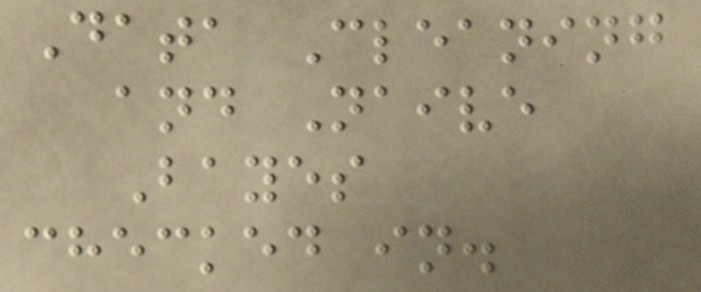Data Cleaning
and Naive
Bayes
checked in.
